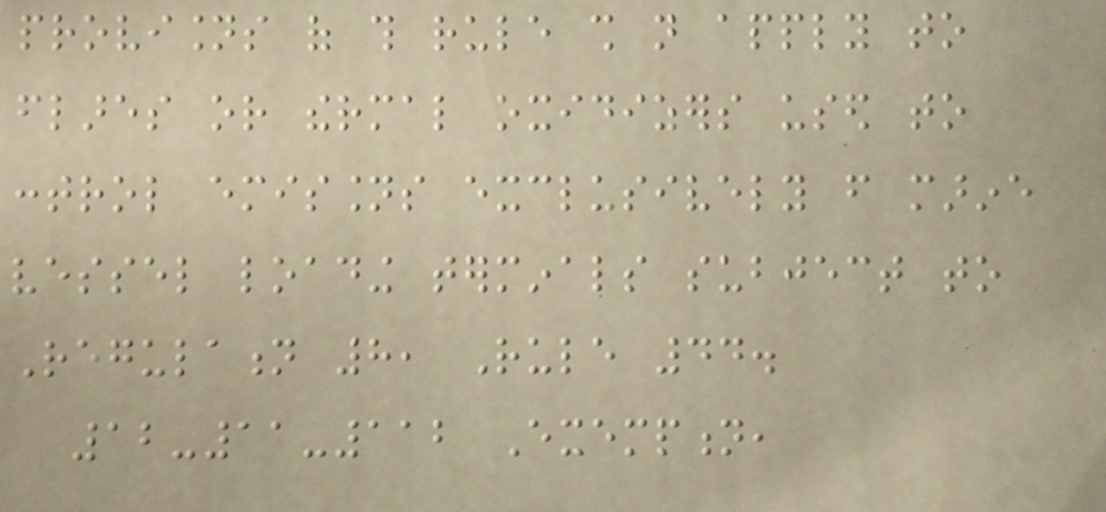provisions of this rule shall not apply to
flares or thermal oxidizers used to
control emissions exclusively from marine
vessel loading terminals subject to
Regulation 8, Rule 44.
12-11-112 Exemption,
